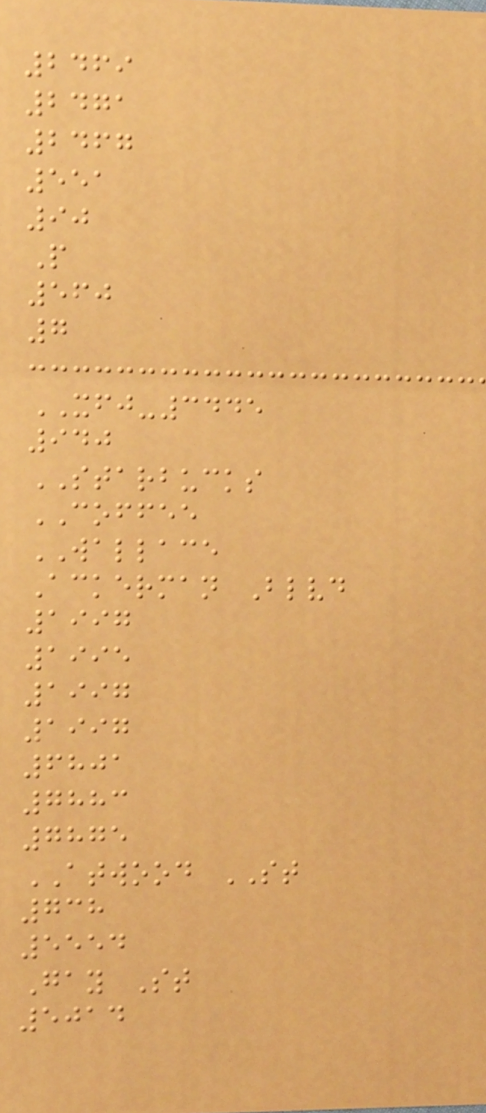2469
2471
2467
551
90
P
560
7
XFJ-3445
940
STARBUCKS
COFFEE
WALLACE
Ackerman Blvd
1997
1995
1997
1997
6801
7883
7875
ATWOOD ST
738
5554
Gay St
5014
